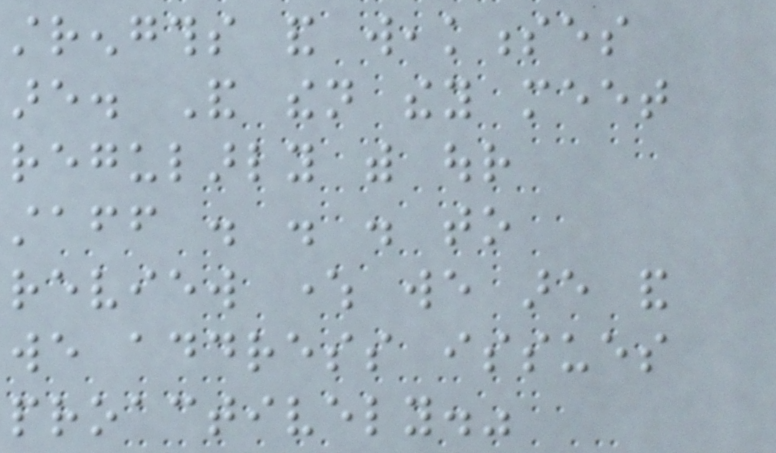strengths and weaknesses
are. And then they meet
regularly with our
staff . . . to
review where we are and
we address issues
proactively."
